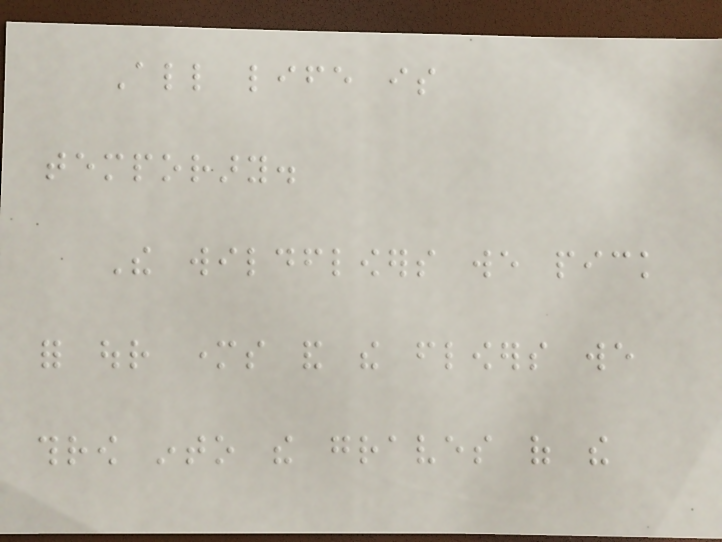All life is
temporary.
The wildflowers we pick
for our mothers and the flowers we
throw into the graves of the
